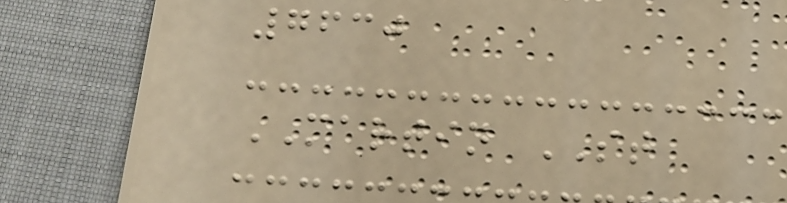7630
MARTIN ST
